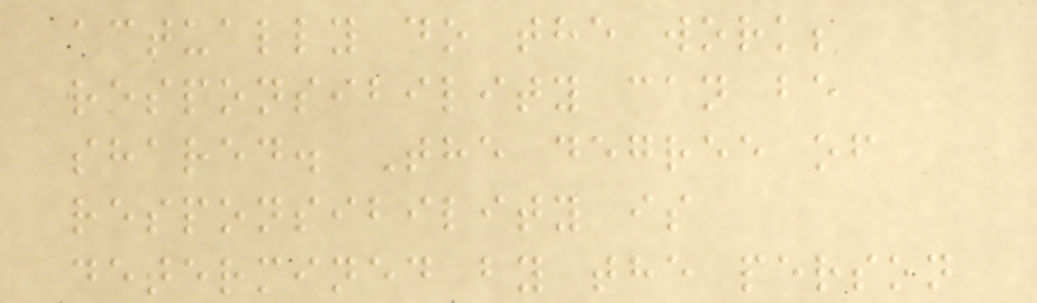actually do the work;
responsibility can be
shared. The degree of
responsibility is
determined by the person
